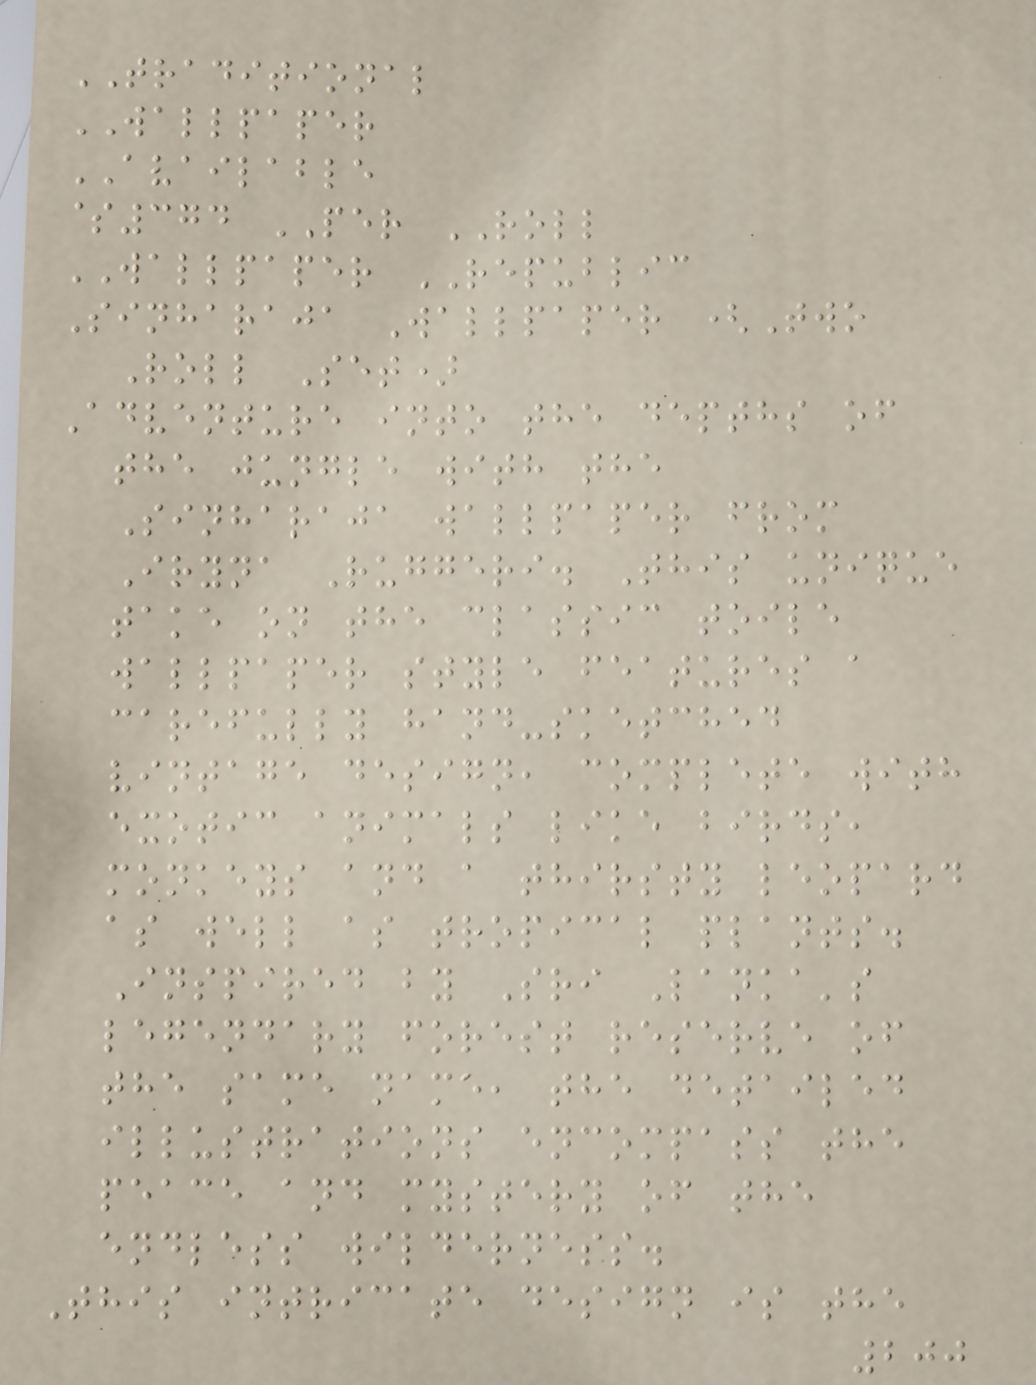TRADITIONAL
WALLPAPER
AVAILABLE
$374 PER ROLL
WALLPAPER REPUBLIC
Sinharaja Wallpaper (Two
Roll Set)
Adventure into the depths of
the jungle with the
Sinharaja wallpaper from
Iryna Ruggeri. This unique
take on the classic toile
wallpaper style features a
carefully hand-sketched
vintage design, complete with
exotic animals like birds,
monkeys and a thirsty leopard
as well as tropical plants.
Inspired by Sri Lanka's
legendary forest reserve of
the same name, the detailed
illustrations encompass the
peace and mystery of the
endless wilderness.
This intricate design is the
200
